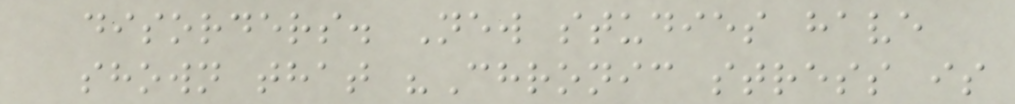disorders. New studies have
shown that "Chronic stress is
